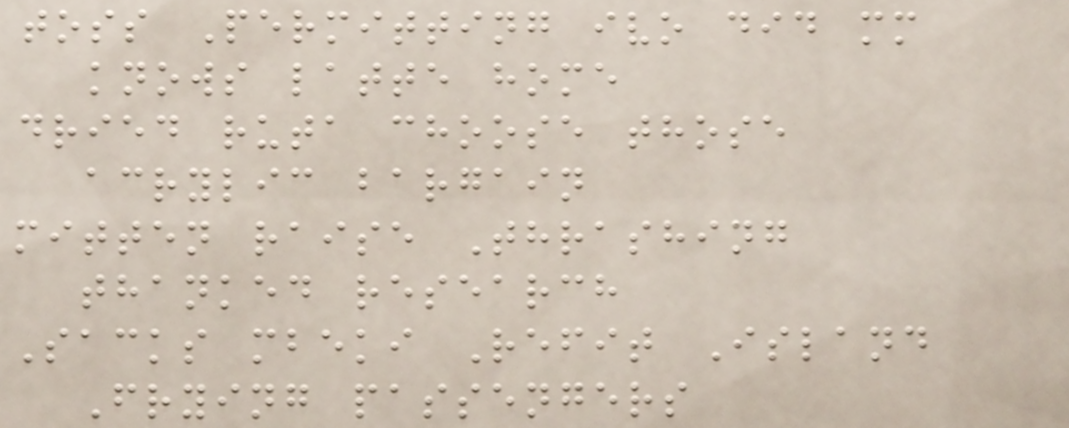toss Permitting ivo did mm
knows latte home
dried ruta choose those
acrylic bargain
mitten raise Thrashing
thanked research
Sacks mbeki Refit Island
Frying passengers
